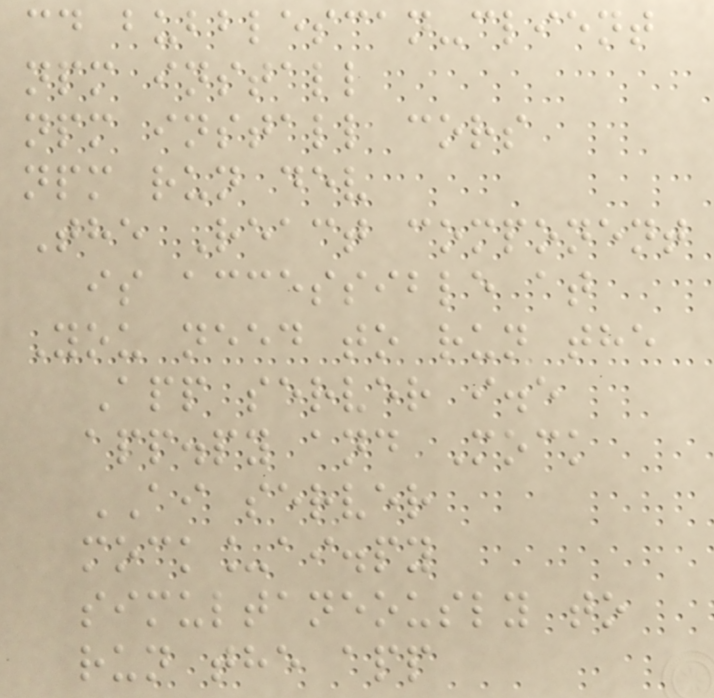cd bubblescan-client
npm install
npm install cors
npm run dev
The React component
is accessible at
You need to run the
App server i.e
app.py and Mock
AI server
mock_ai.py
simultaneously to
run the app
